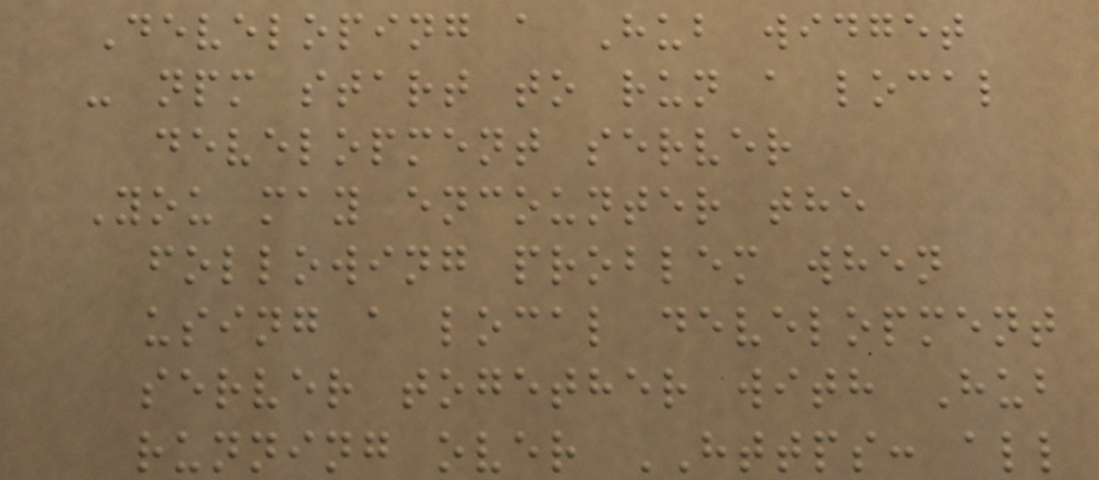Developing a Hub widget
- npm start to run a local
development server
You may encounter the
following problem when
using a local development
server together with Hub
running over HTTPS: all
